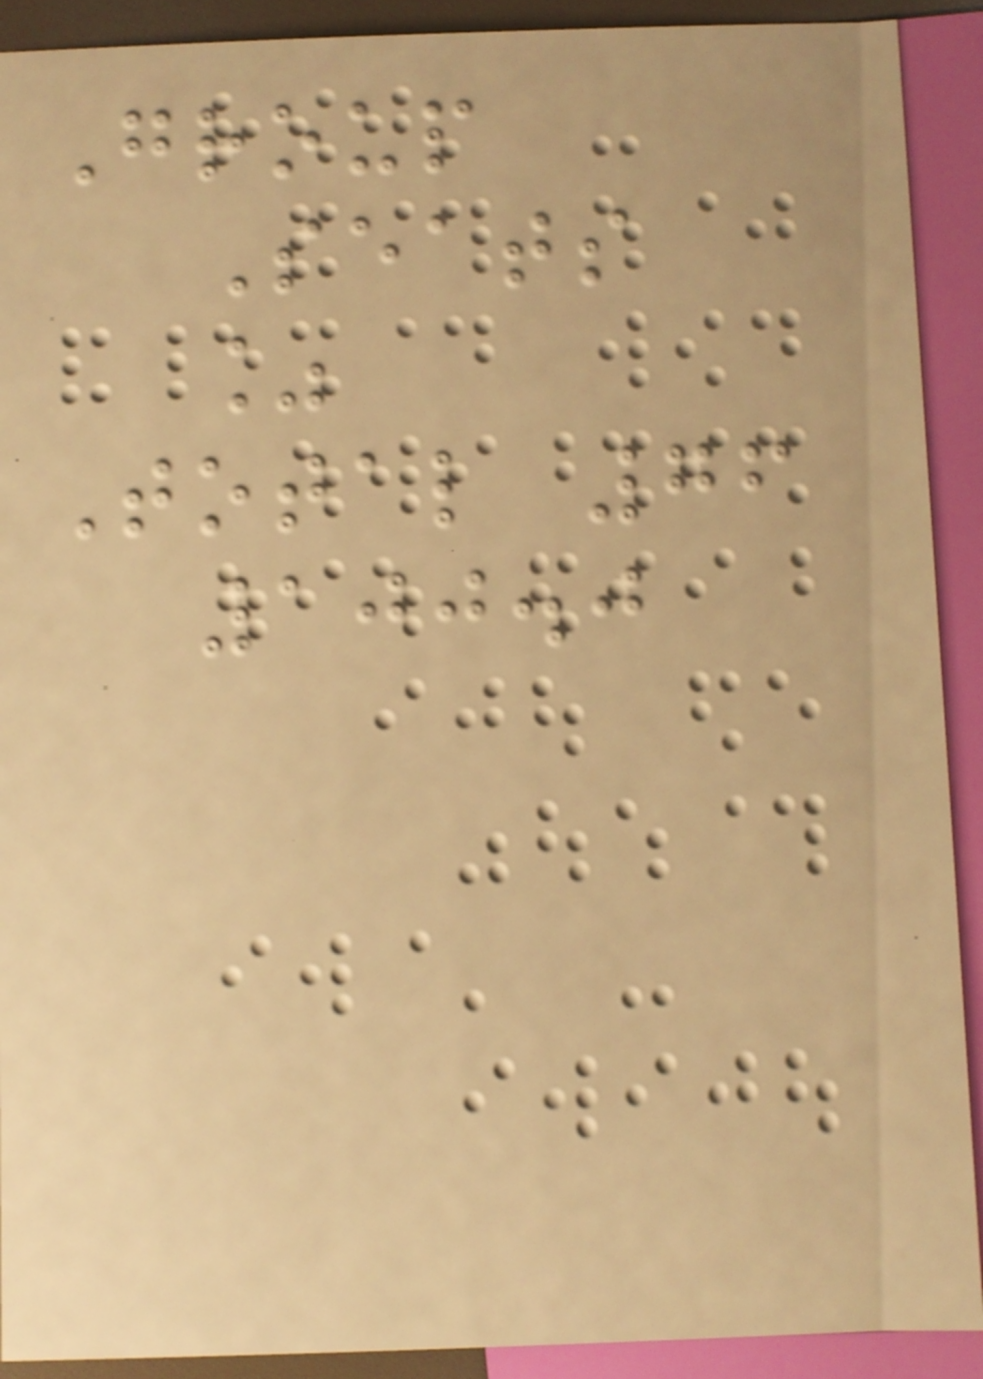Group
Seats
%
Total 76
100.0
